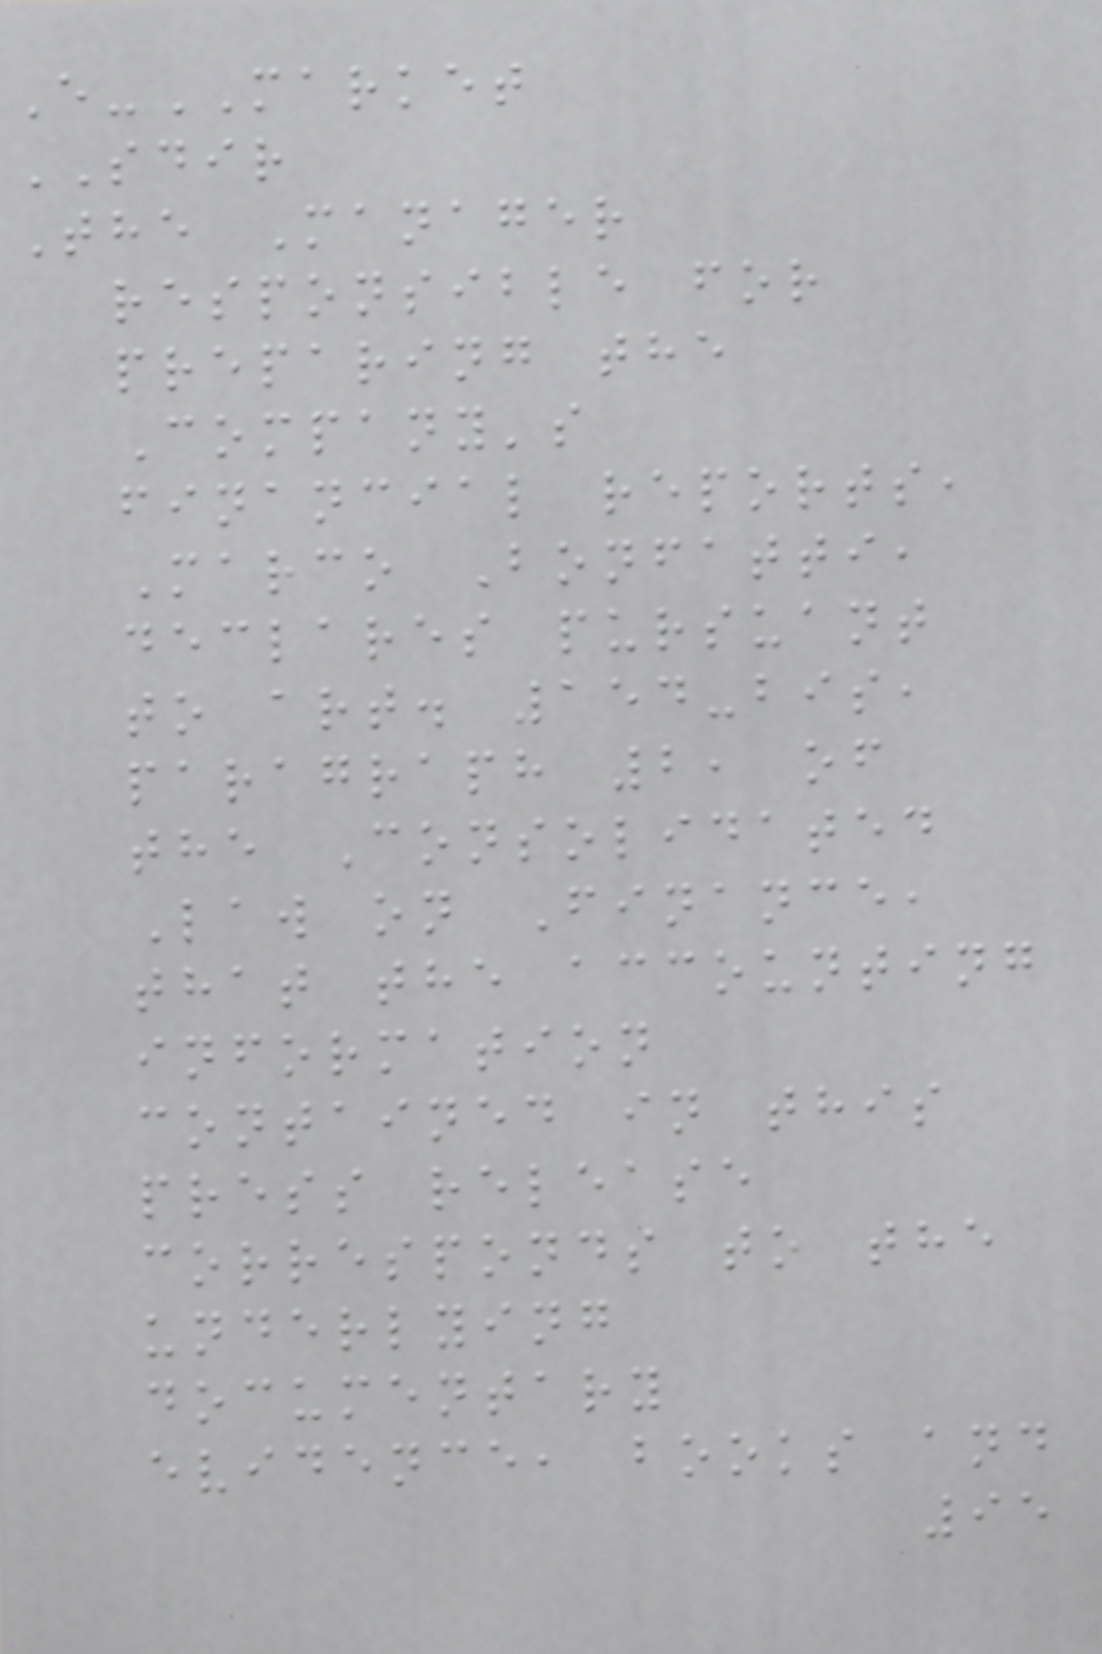E-MARKET
SDIR
The Manager
responsible for
preparing the
Company's
financial reports,
Marco Bonfatti,
declares pursuant
to art. 154-bis,
paragraph 2, of
the Consolidated
Law on Finance,
that the accounting
information
contained in this
press release
corresponds to the
underlying
documentary
evidence, books and
95
